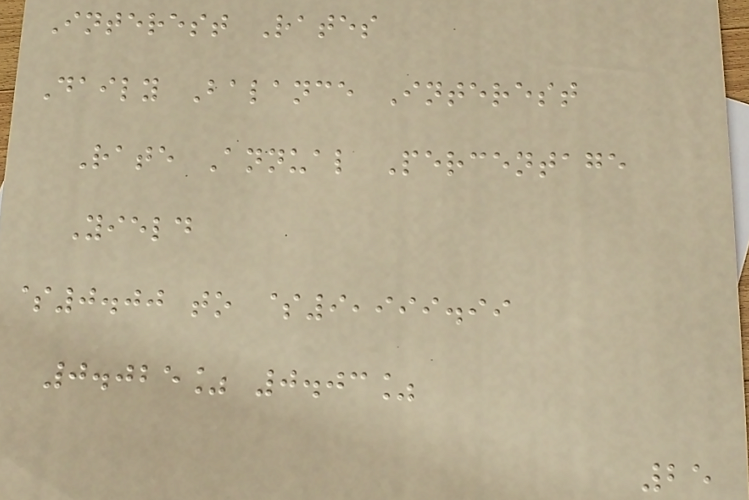Interest Rates
Daily Balance Interest
Rate Annual Percentage
Yield
$0.00 to $9,999.99
0.025% 0.03%
25
